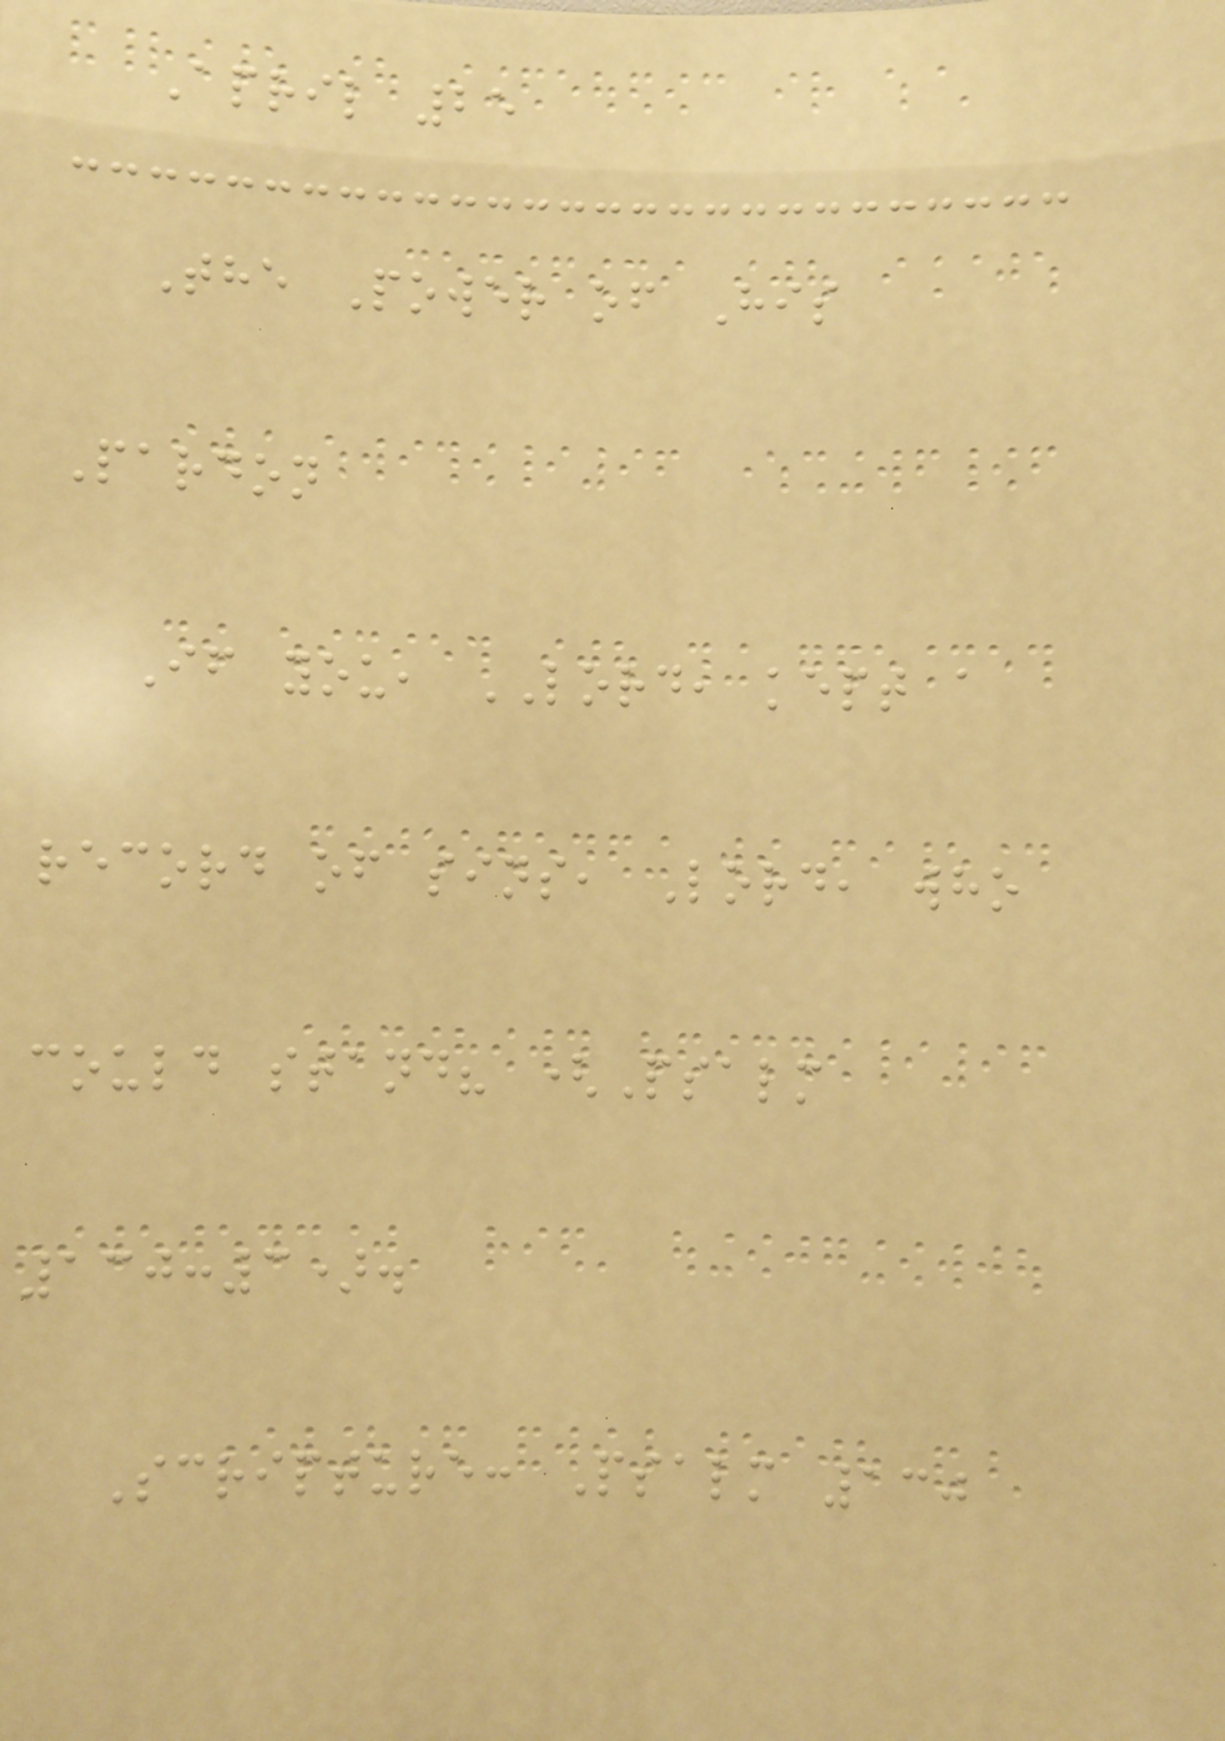April 25
The Power of His
Pardon
If you, LORD, kept a
record of sins, Lord, who
could stand? (Psalm
130:3).
Scripture: Psalm 130
